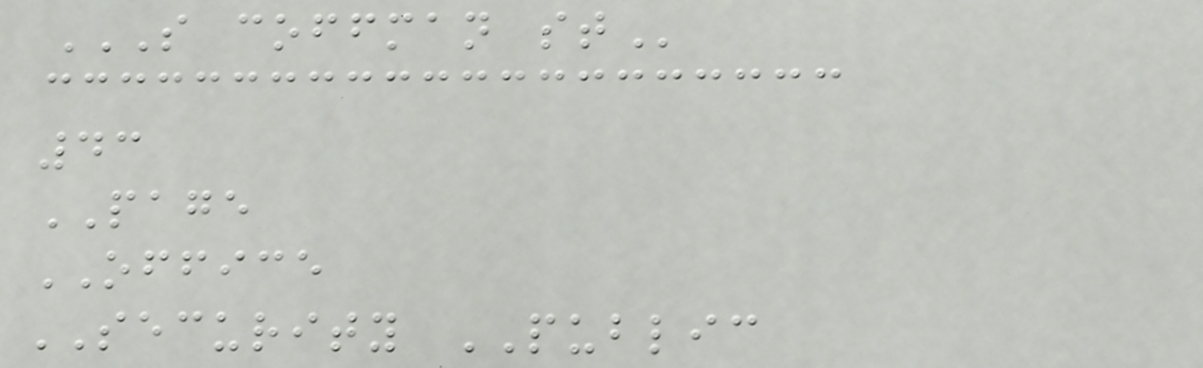S COFFMAN ST
43
PAGE
OFFICE
SECURITY PUBLIC
